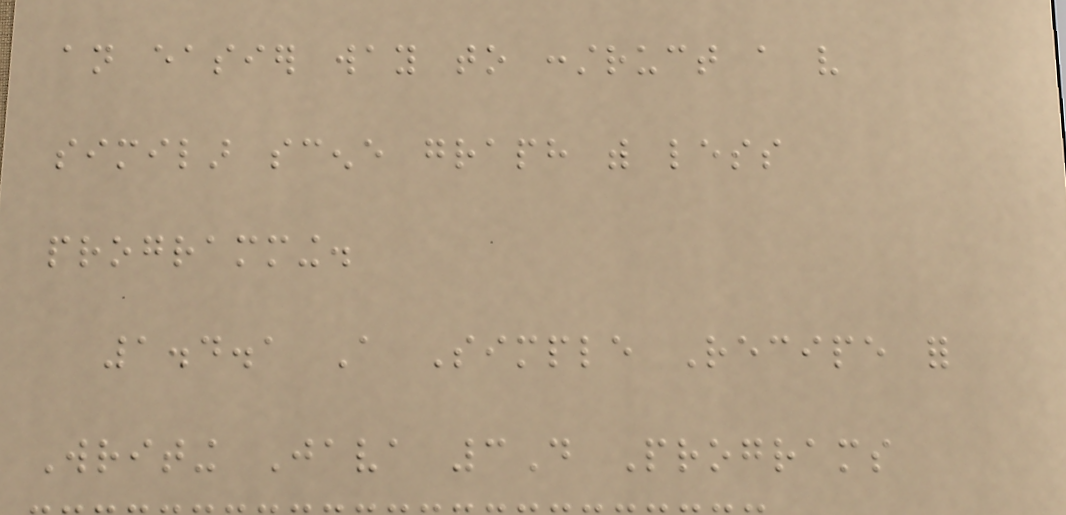an easier way to construct a very
similar scene graph with less
programming.
1.4.1 A Simple Recipe for
Writing Java 3D Programs
